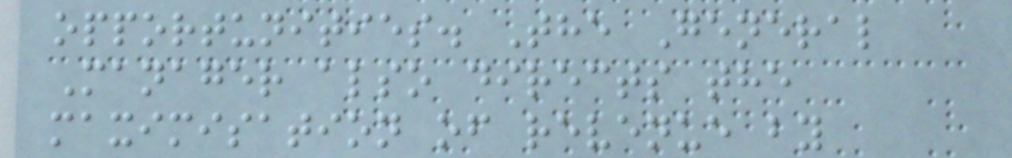opportunities. The General
Manager also directs the
maximisation of revenue by
